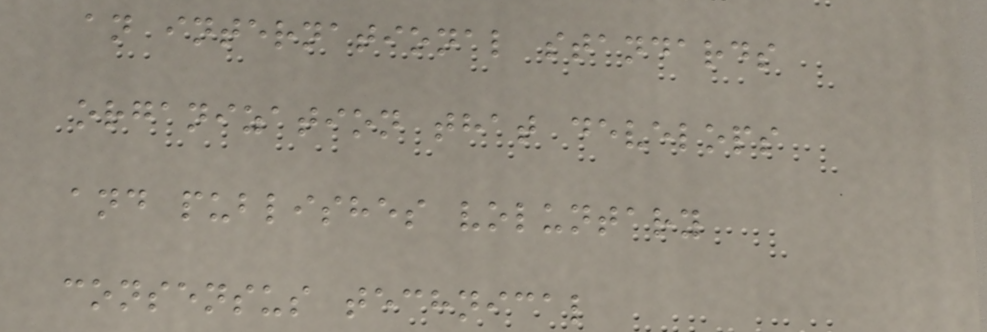an international standards
organization that develops
and publishes voluntary
consensus technical
